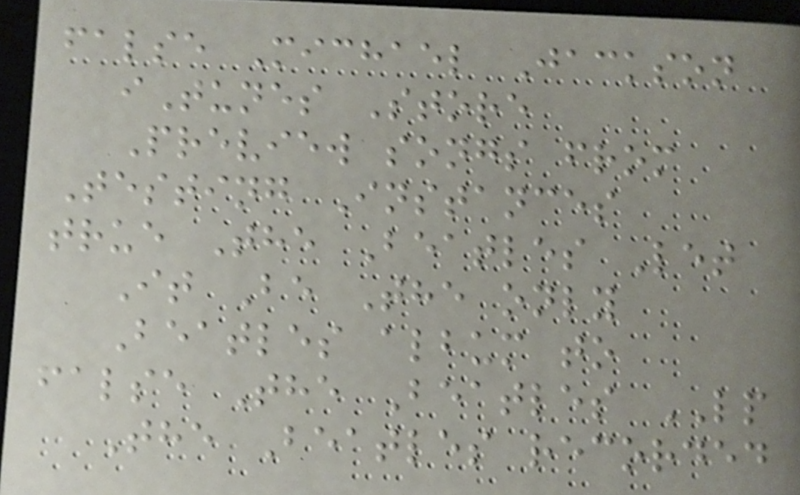false Michael Jackson
iTunes Store
Preview songs from
Testing Instances
true The Beatles Let
It Be The only
Beatles album to
false The Beatles LP
The Beatles recorded
